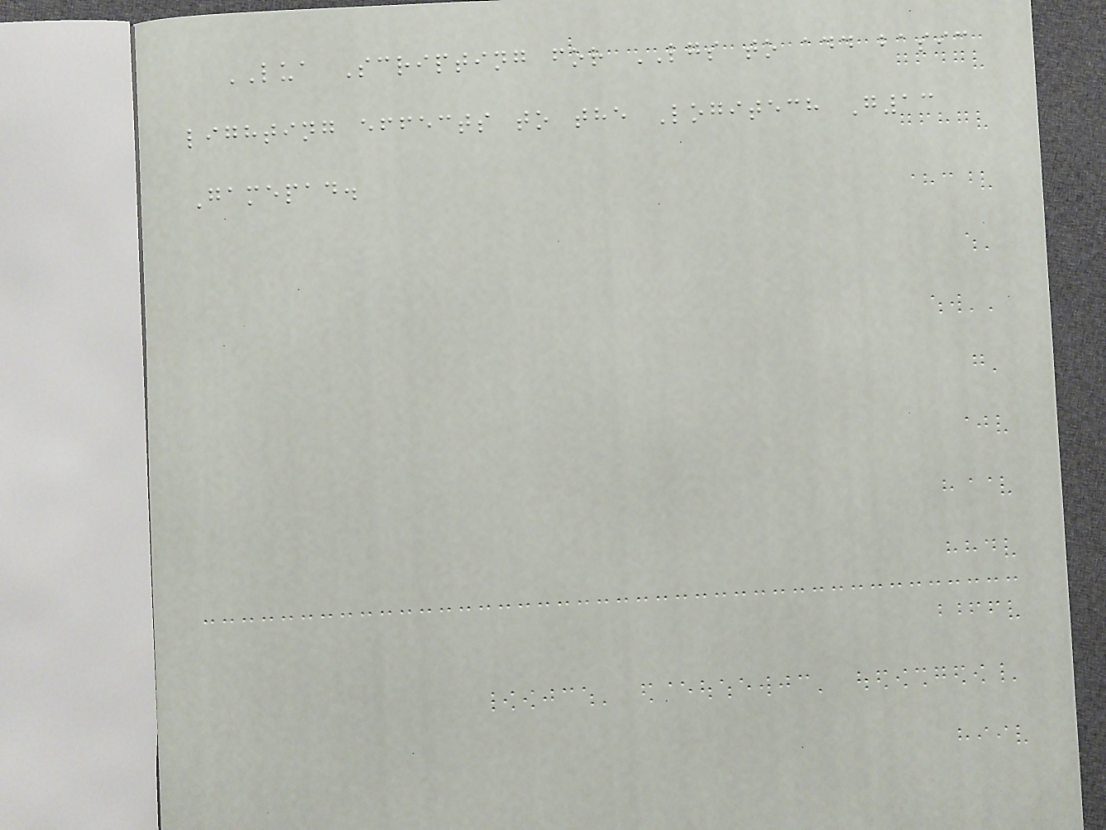LUA Scripting for LGS to add basic
lighting effects to the Logitech G13
Gamepad.
